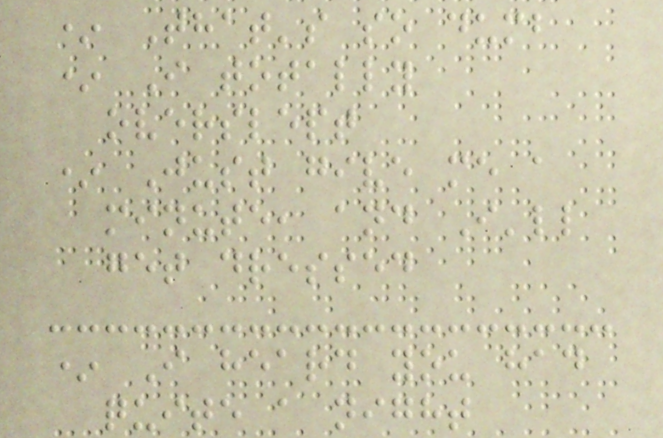* That's so dumb
* I totally
overslept
* Just give me a
minute, and I'll
get dressed
* I heard you had
quite a night
